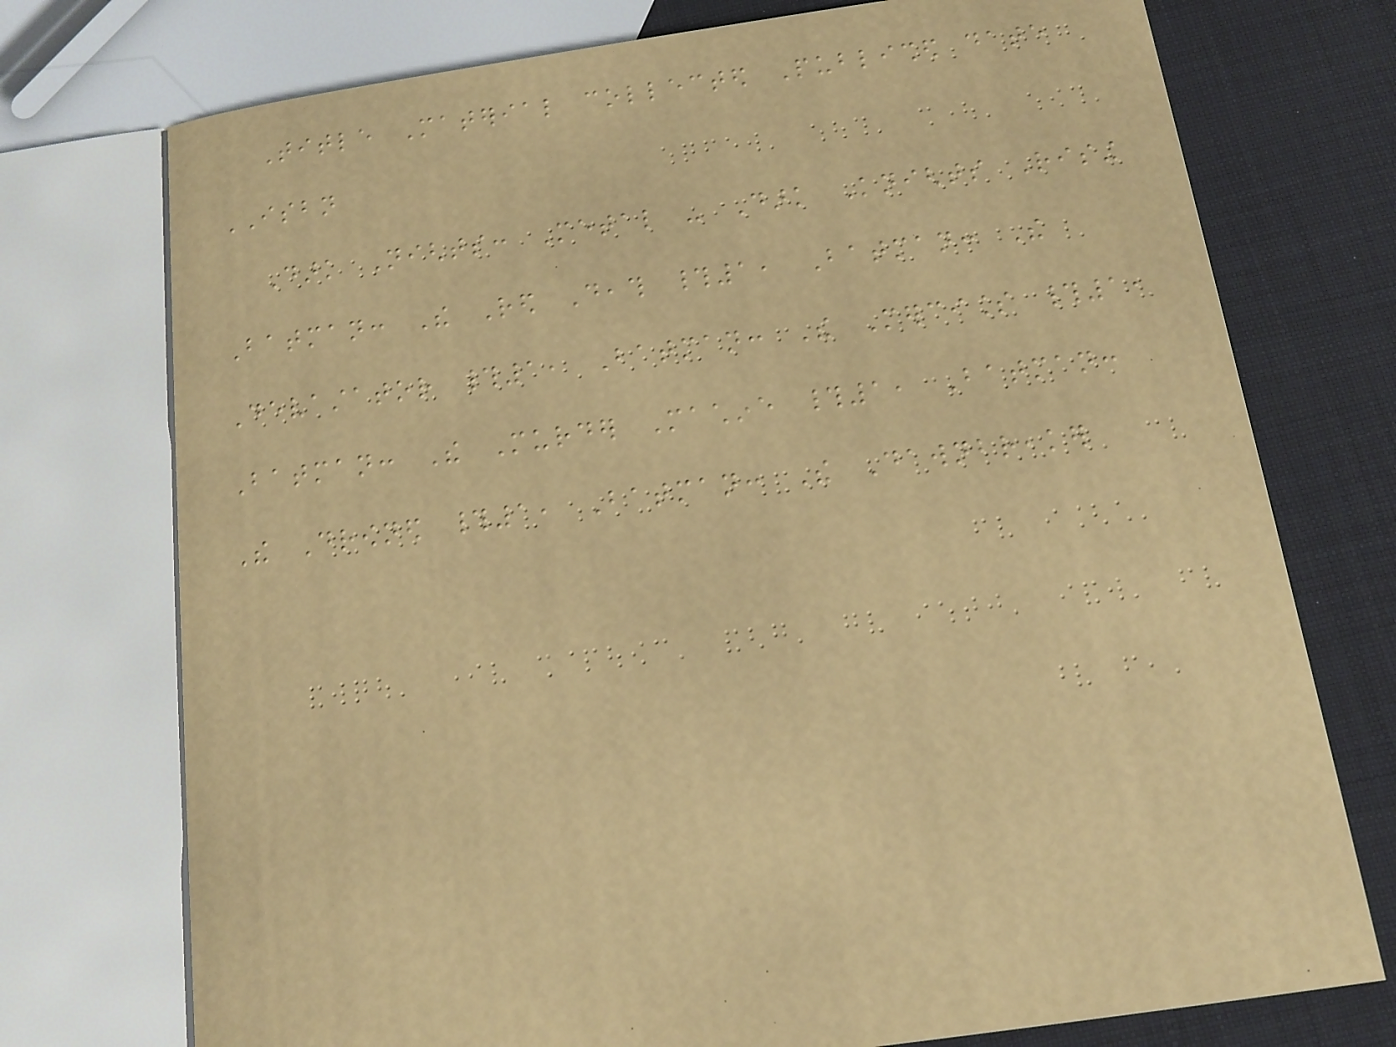Title Material collected Published date
ISBN
Dark Nights: Metal - Dark Knights Rising
Batman: The Red Death #1, Batman: The
Devastator #1, Batman: The Merciless #1,
Batman: The Murder Machine #1, Batman:
The Drowned #1, Batman: The Dawnbreaker
